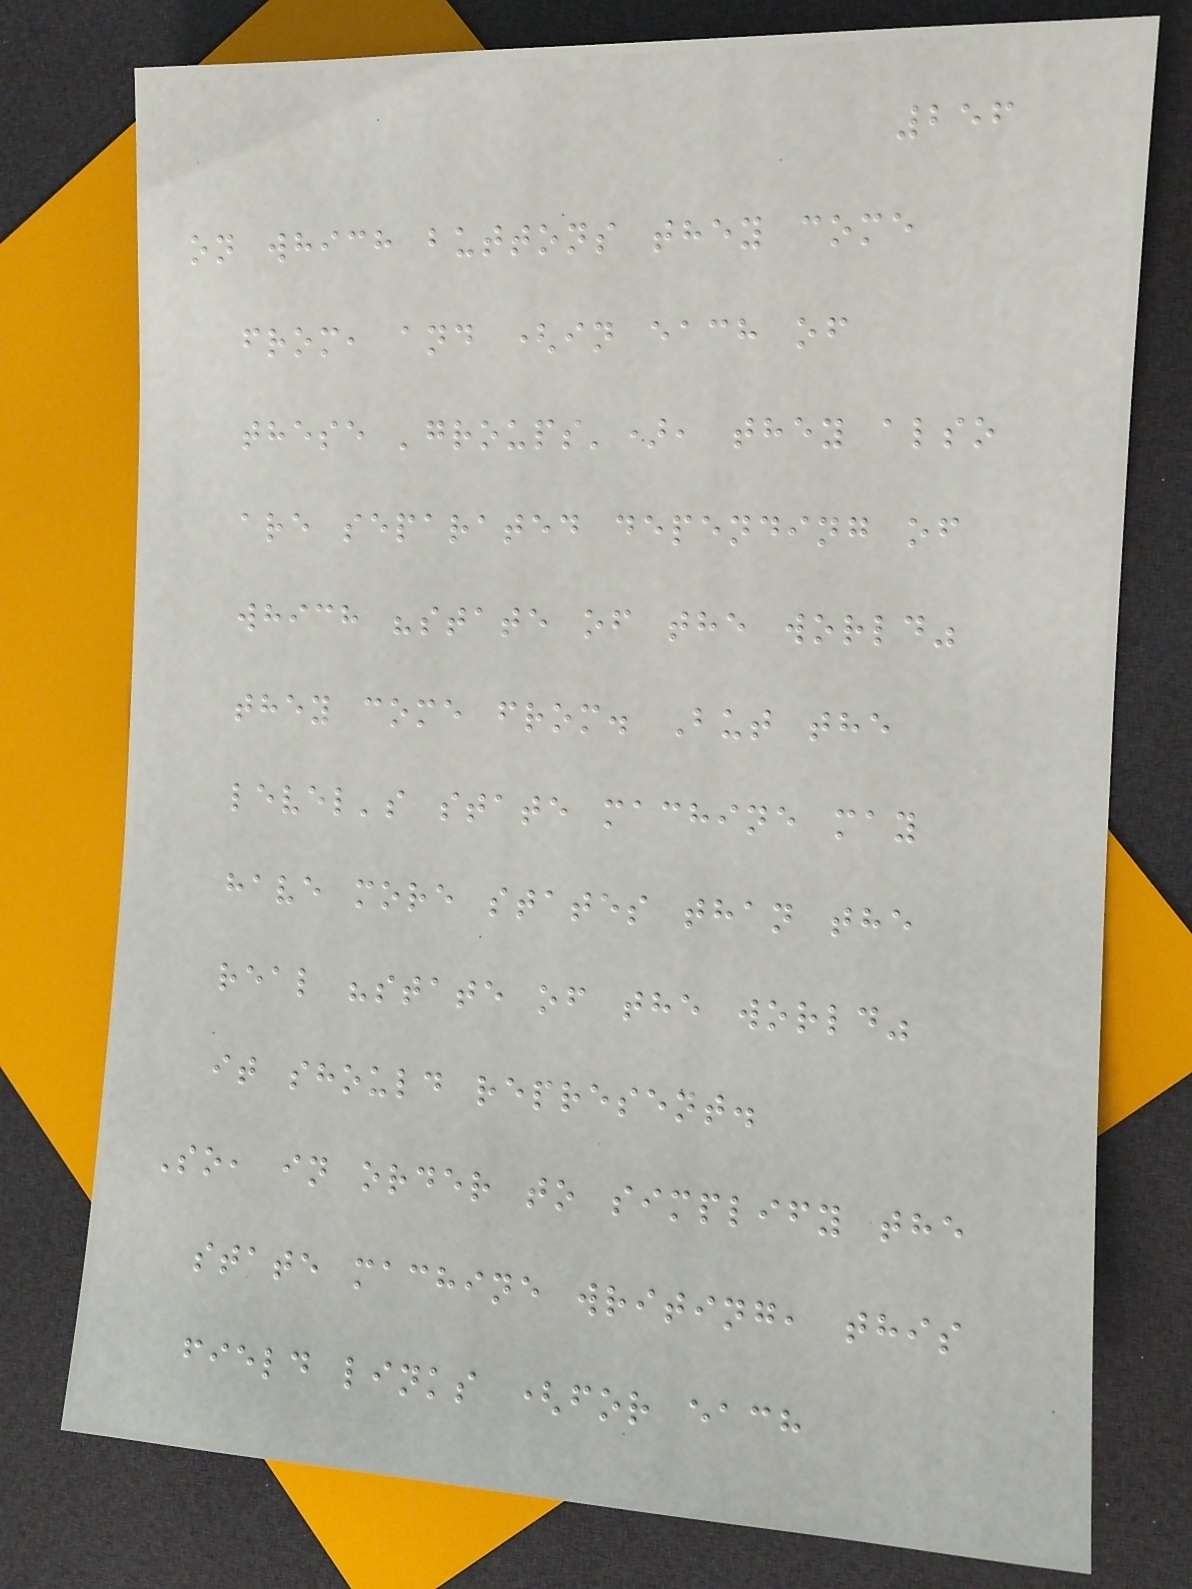256
on which buttons they come
from, and (in each of
these 'groups'), they also
are separated depending of
which "state of the world"
they come from. But the
level's state machine may
have more states than the
real "state of the world"
it should represent.
So, in order to simplify the
state machine writing, this
field links (for each
